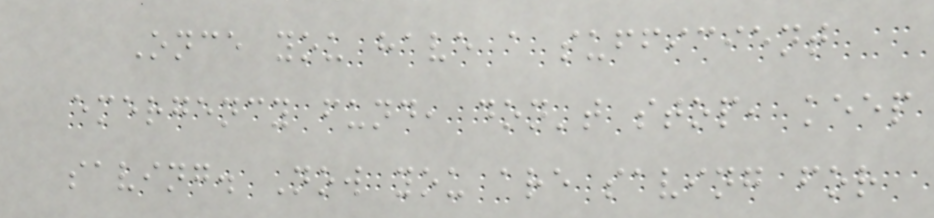Once you have a sufficient
emergency fund, don't stop, keep
saving. Now you are saving for
